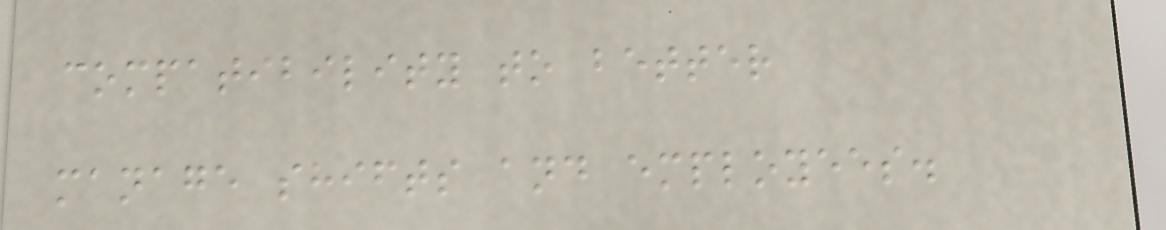compatibility to better
manage shifts and employees.
